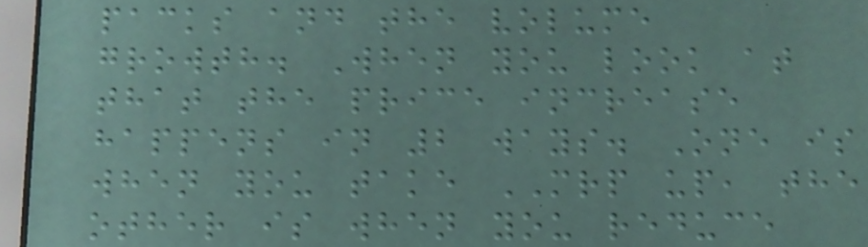packs and the volume
growth. When you look at
that the price increase
happens in 2 ways. One is
when you take MRP up, the
other is when you reduce
